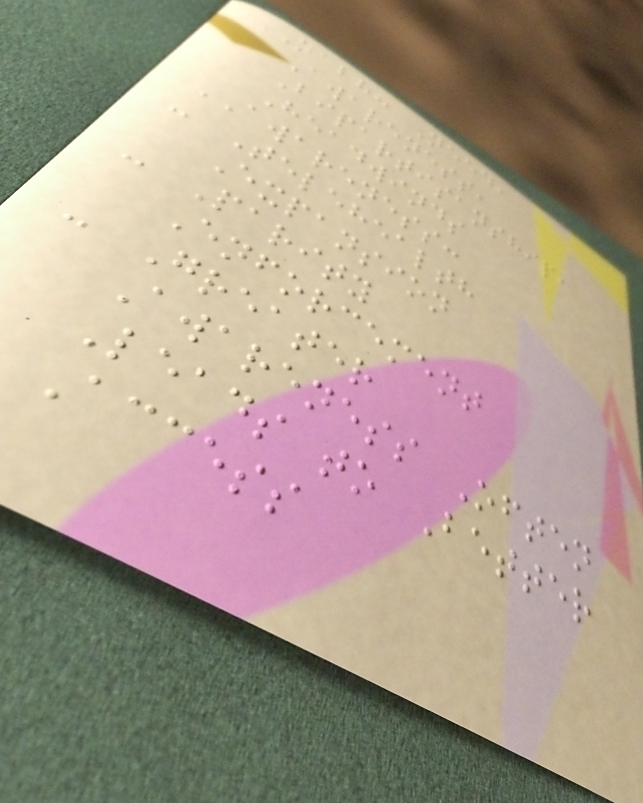NABH: Need,
Awareness,
Bipartisanship,
Headwinds
AWARENESS:
- Telehealth
Expansion
- Parity
Enforcement
- Greater
Awareness Often
Leads to Better
Access
